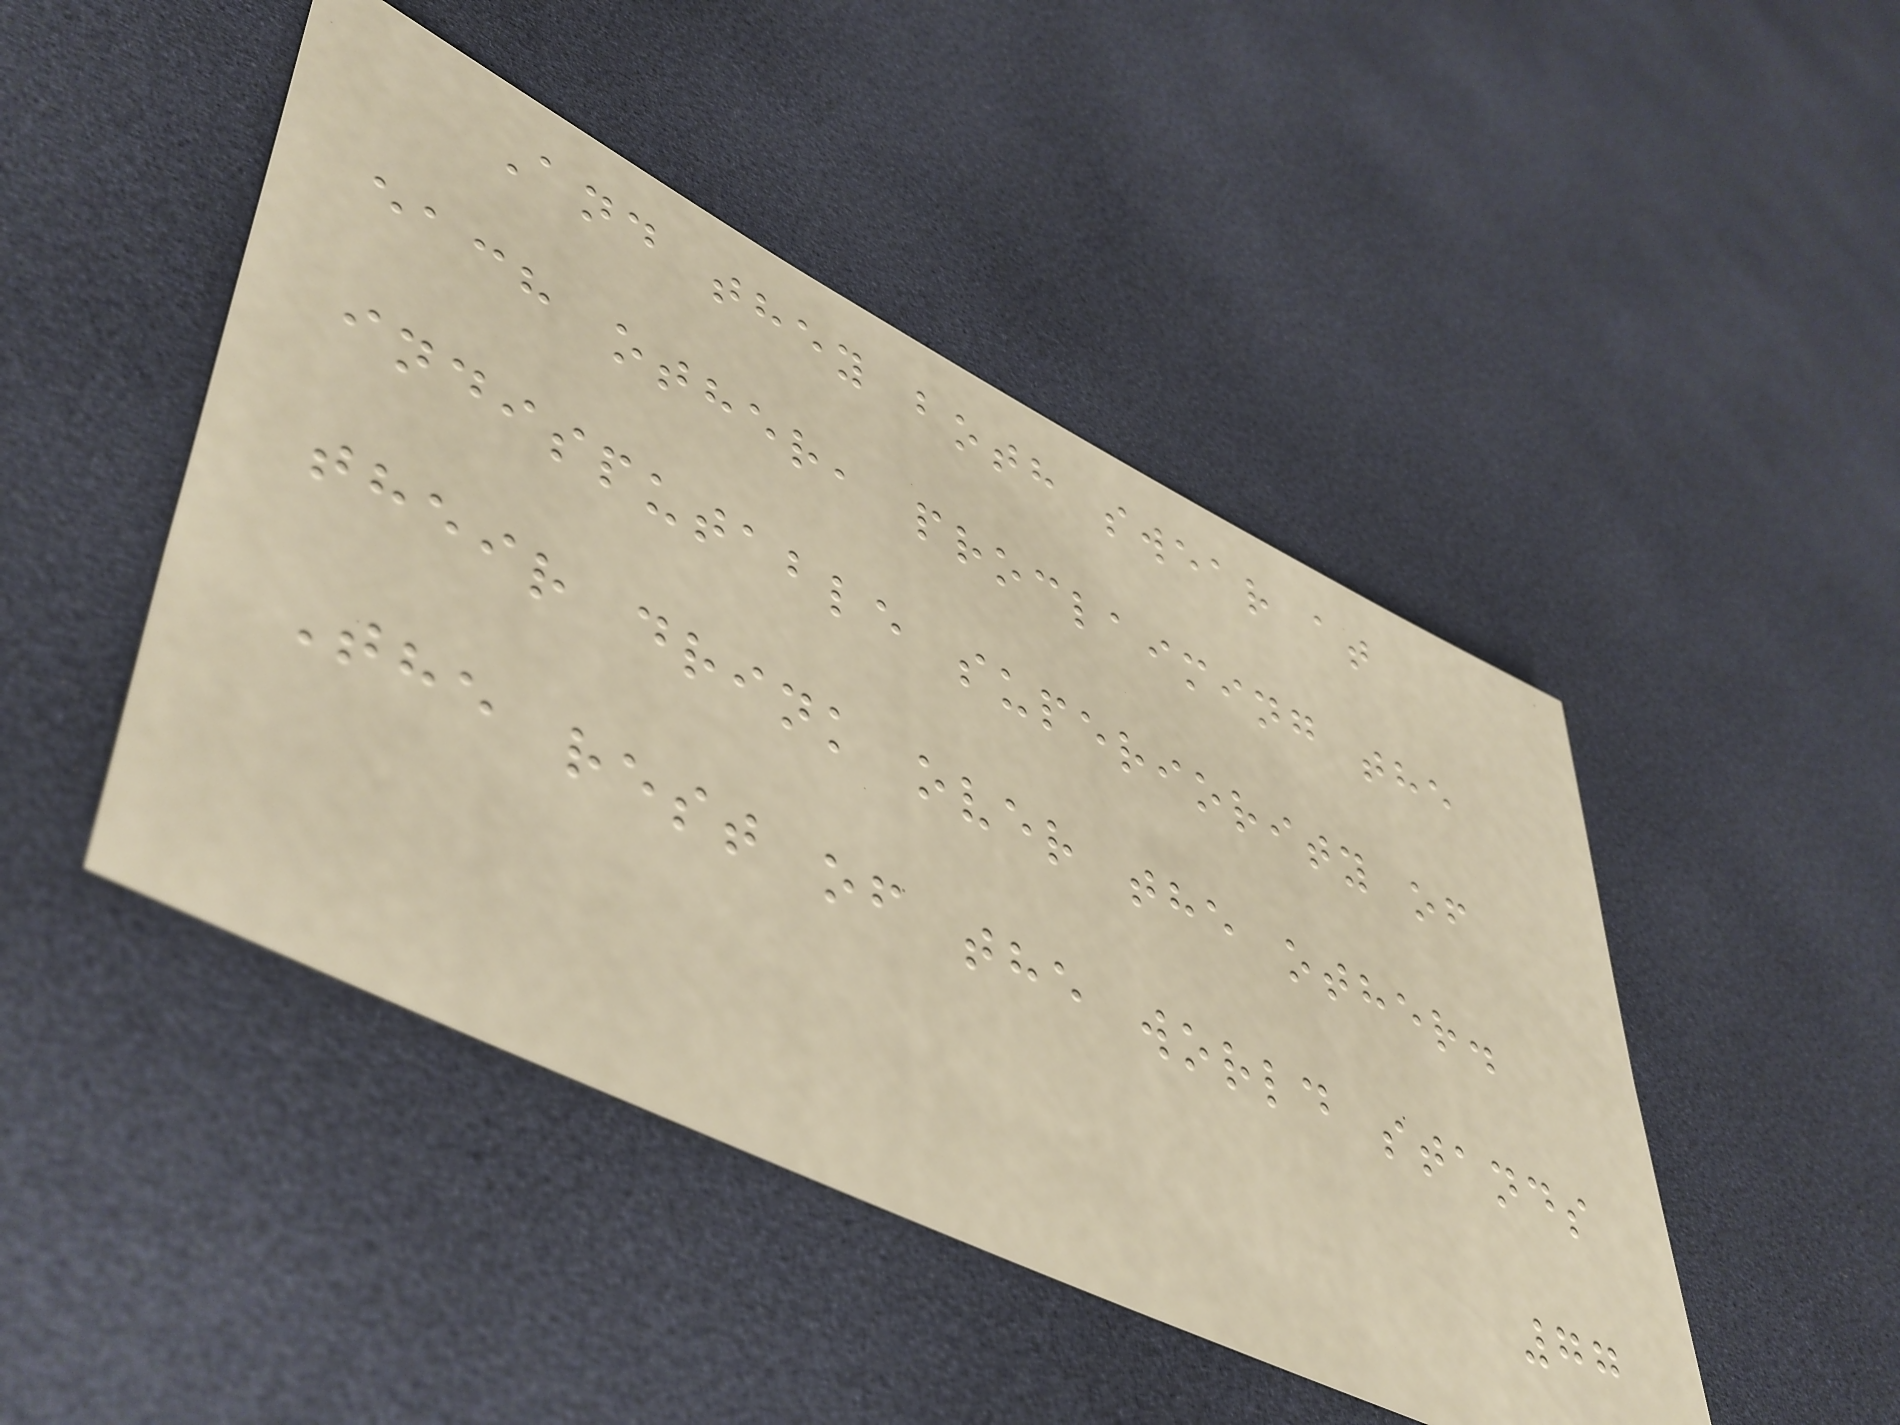And they both swear at
each other, proclaiming the
indisputable superiority of
their drink over the other.
The rest of the world stands
77
